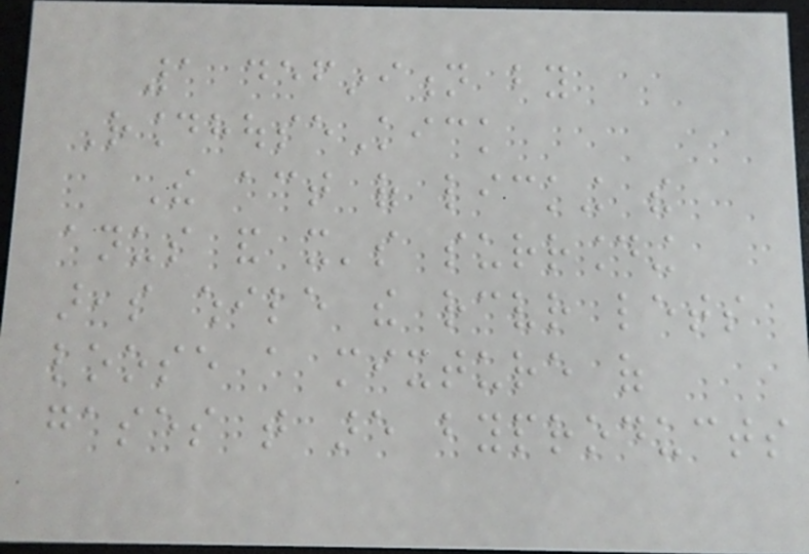1 definition by
RoundhouseKick
The act of licking the
anus and it's surrounding
areas while the receiver lets
loose a mixture of
gases that are byproducts
